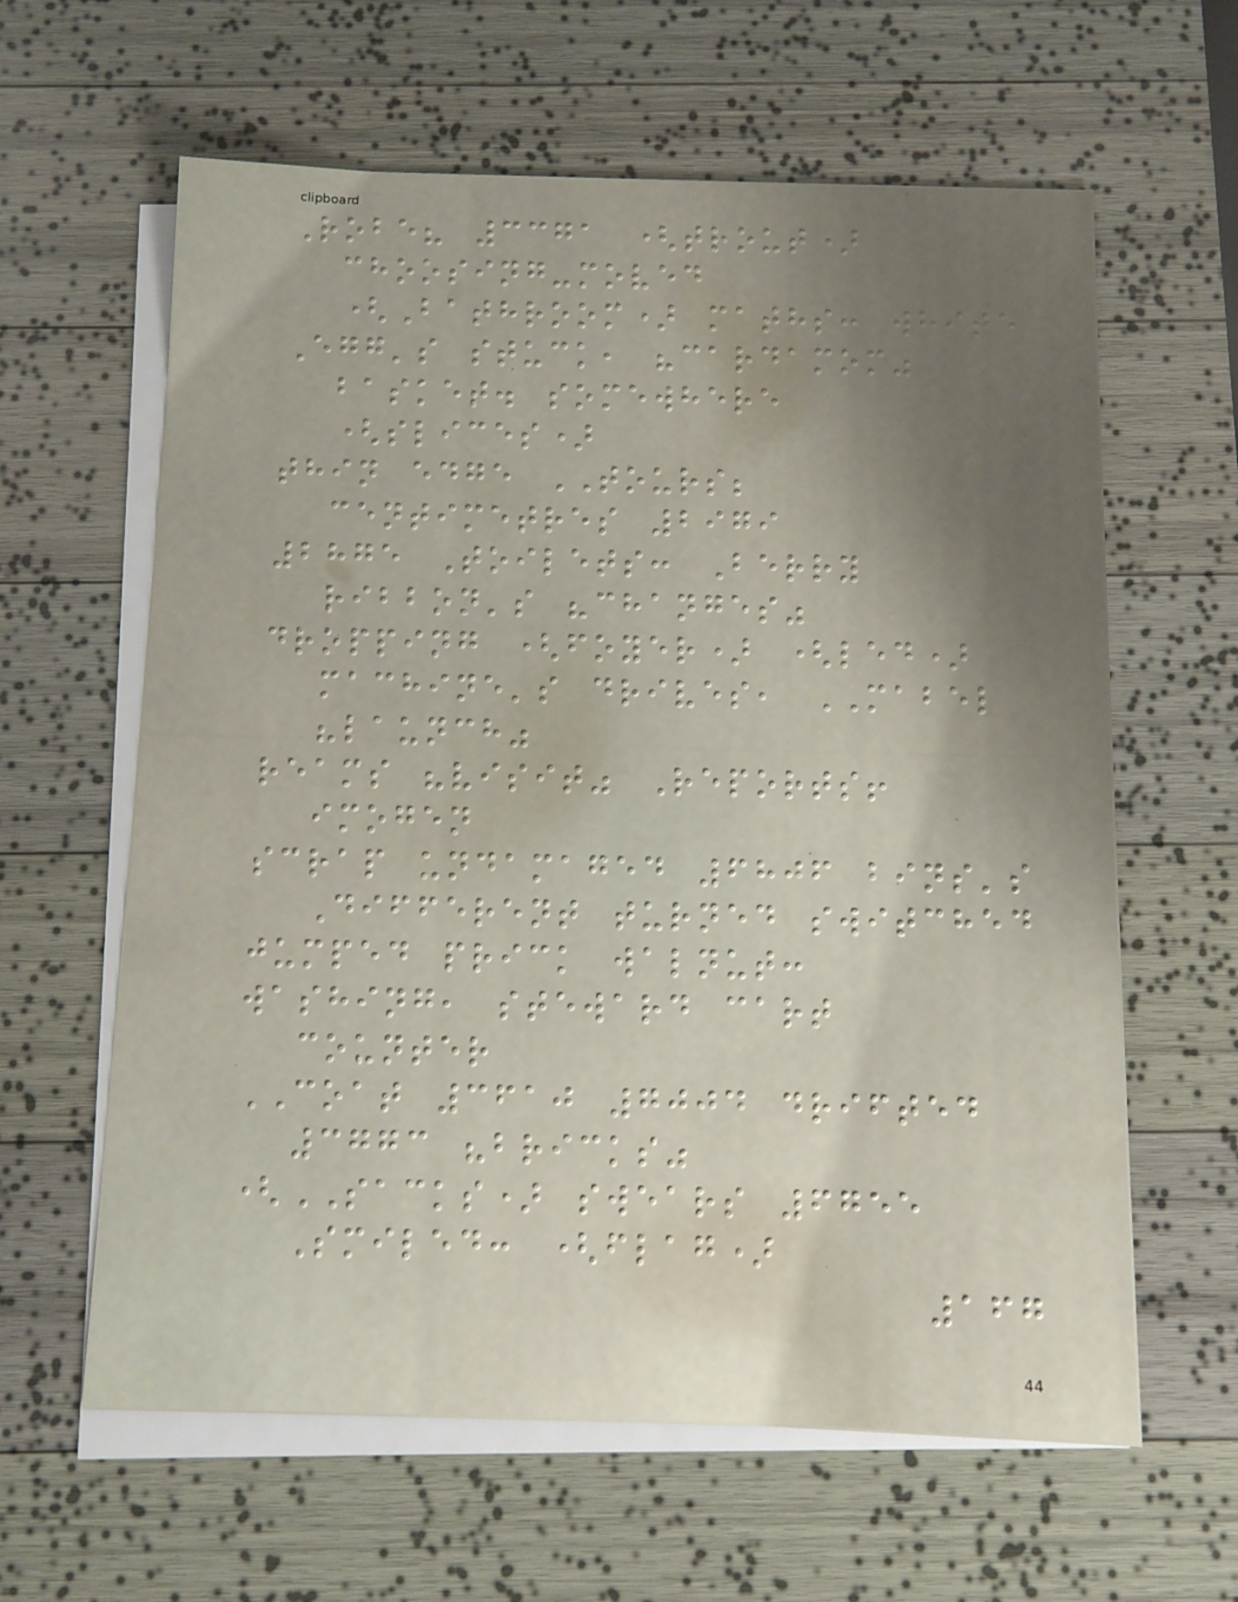Robe? 3371 (trout)
choosing-moved
(Bathroom) maths: white
Egg's stuck, "cardamom"
basket. somewhere
(slices)
thin edge TOURS;
centimetres 2979
2875 Toilets: Berry
ribbon's "changes"
dropping (foyer) (led)
machine's drives, MABEL
"launch"
reams "visit" Reports!
imogen
scrap undamaged 6806 bins's
Different turned switched
jumped prick walnut:
washing, steward cart
counter
COAT 3610 7004 drifted
3773 "bricks"
(SACKS) swears 6755
Smiled: (flag)
167
